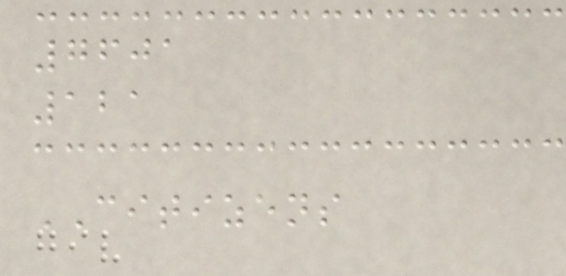7601
121
CITIZENS
